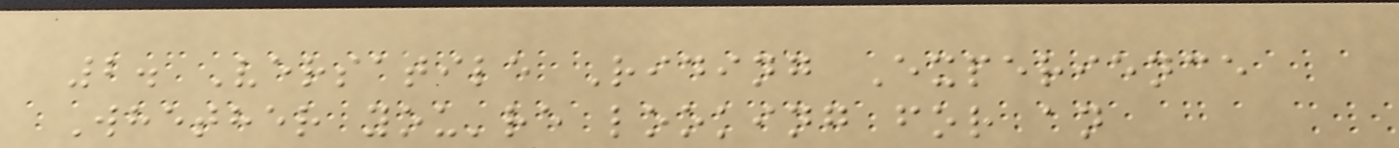2. Versatile Riding Experience
Whether you're looking for an
